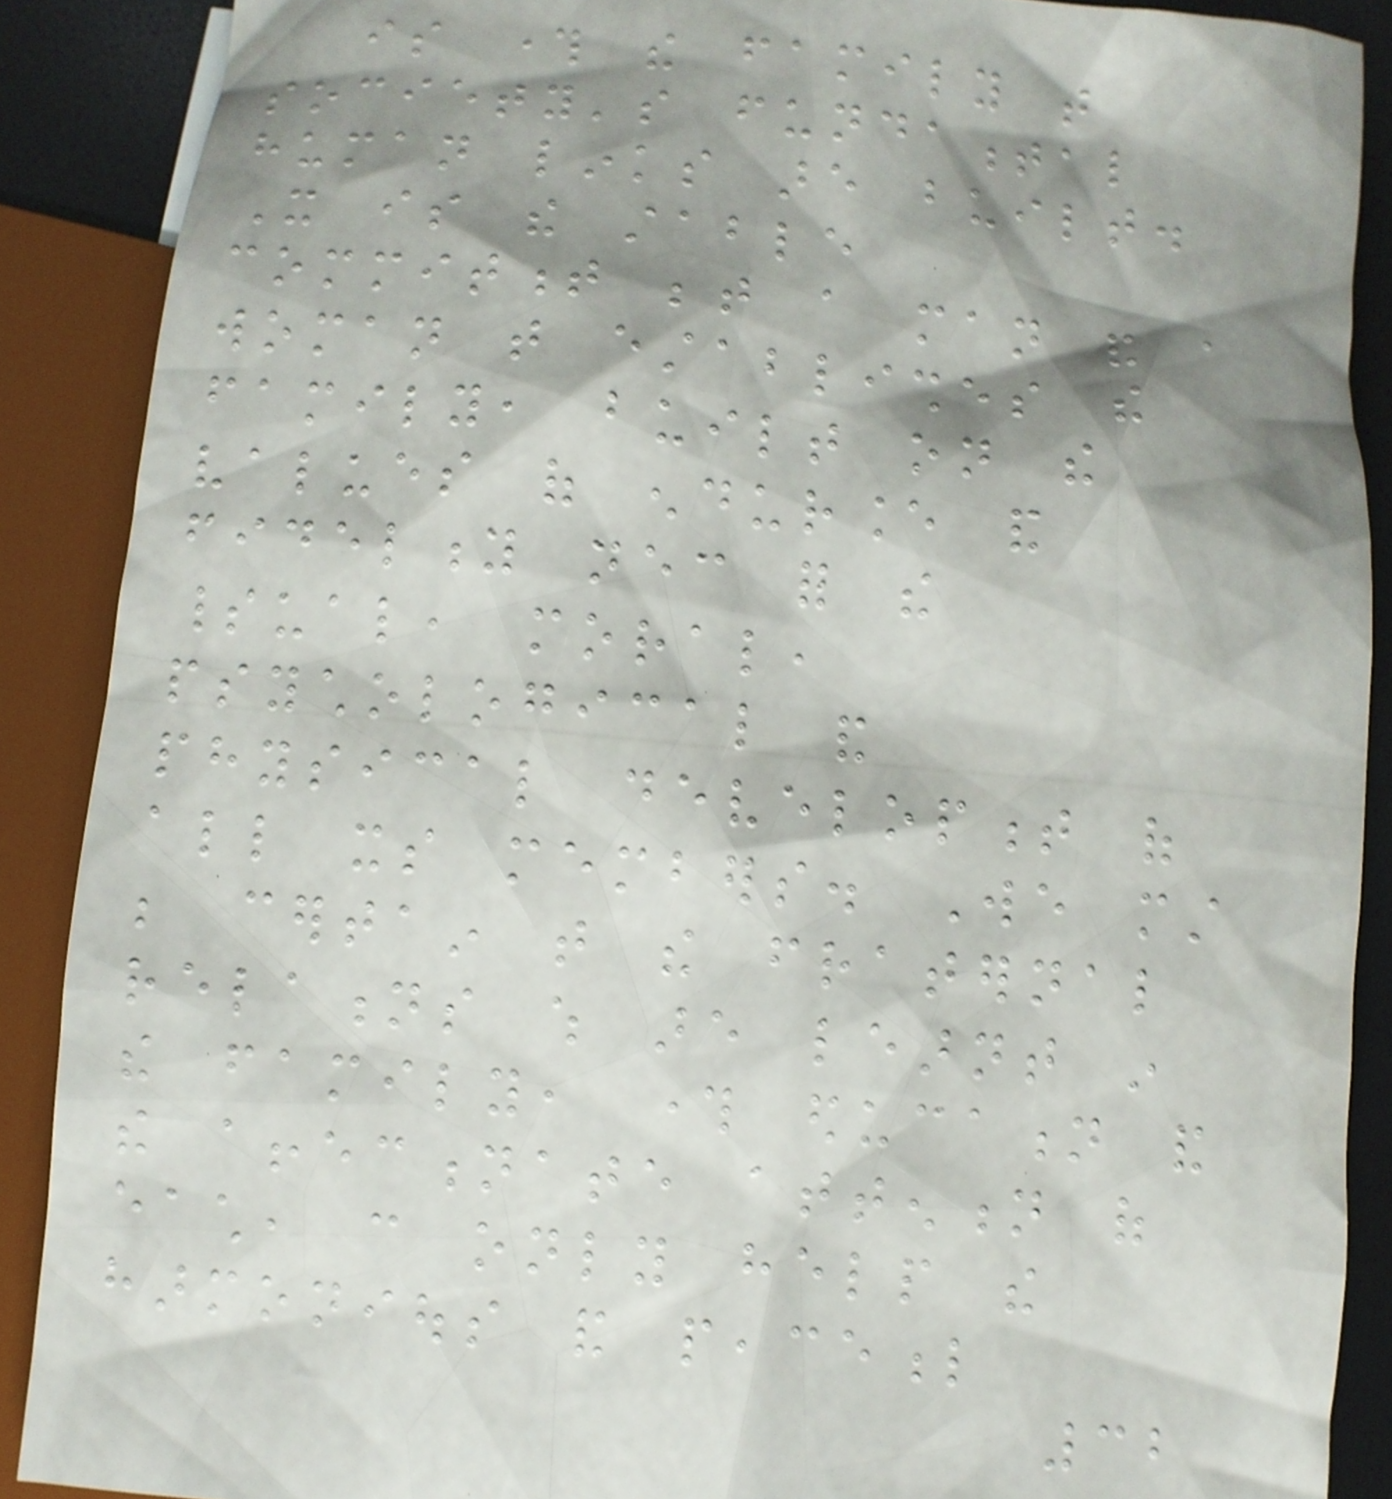is through the family that
society's fundamental
human links are built.
It is the stable
commitment between a man and a
woman that establishes the
family, built on the
values of endurance and
fidelity necessary for the
spiritual, moral,
psychological and
physical development of
all its members. We must
be certain that the fraternal
relations which are learnt in
the family, through education and
the affectionate attention of
each, can only help the
harmonious and peaceful
32
